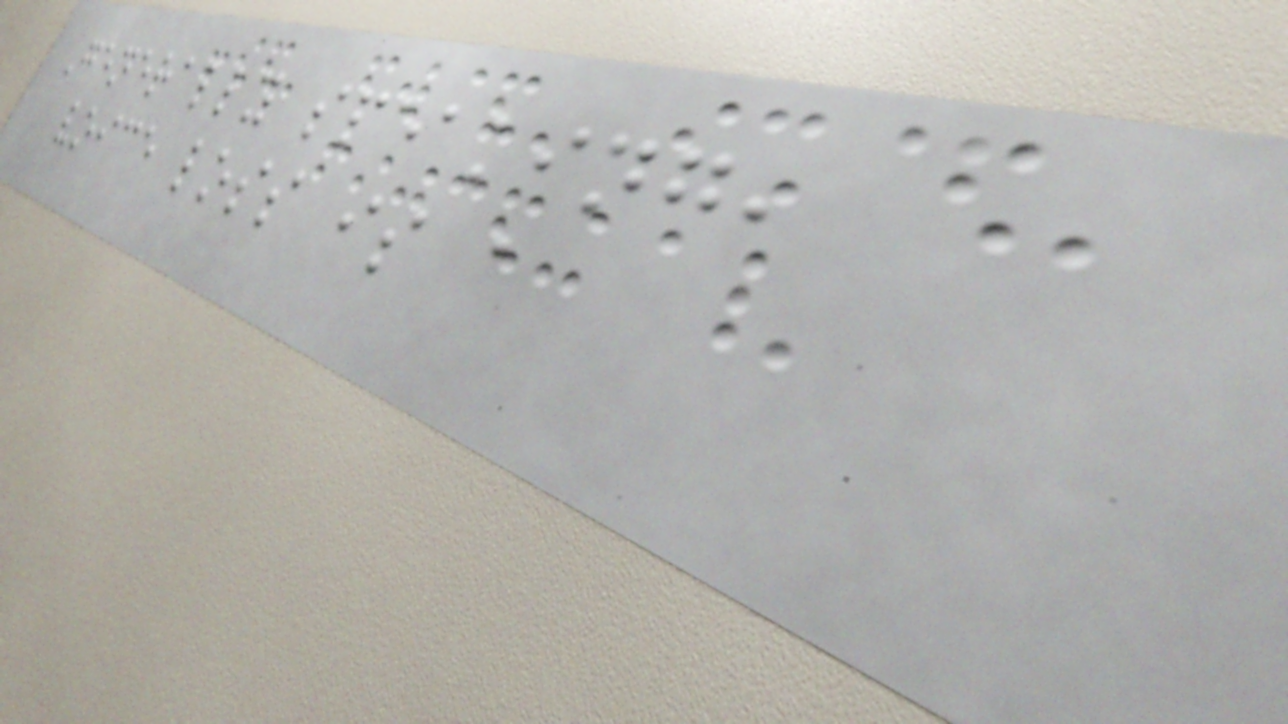Generally speaking,
voice loss is a
